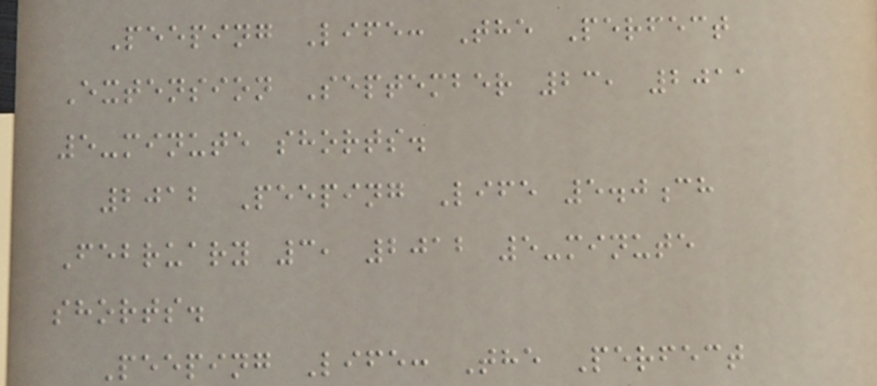Peeping Life: The Perfect
Extension September 23, 2011
5-minute shorts.
2012 Peeping Life 5.0ch
February 3, 2012 5-minute
shorts.
Peeping Life: The Perfect
